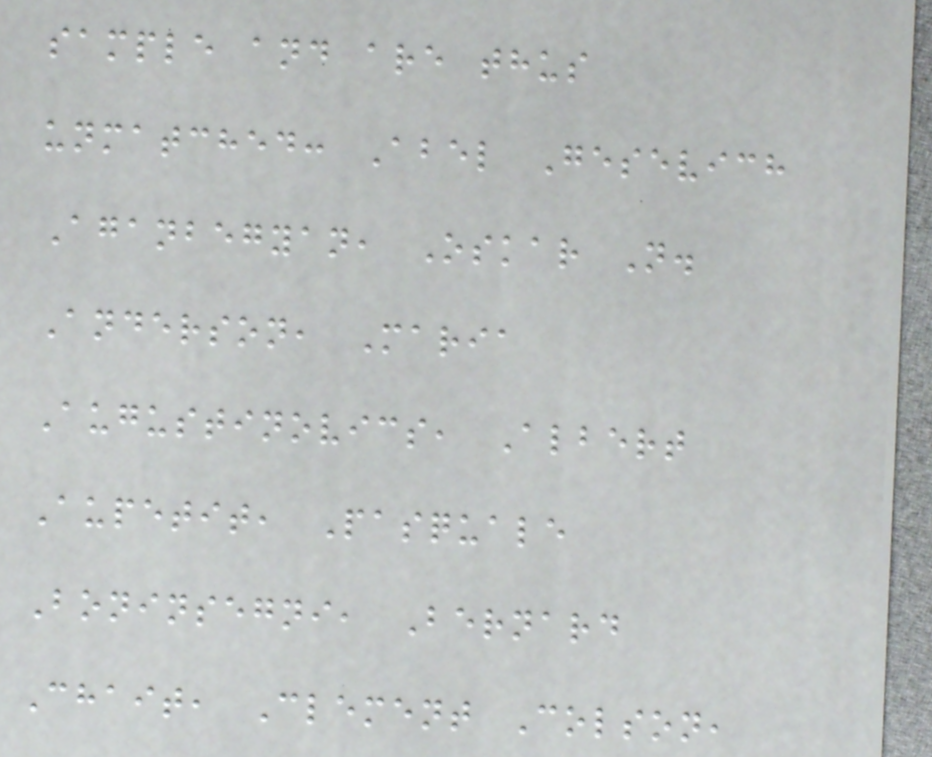sample and are thus
unmatched: Abel Gesevich
Aganbegyan, Oskar N.
Anderson, Maria
Augustinovics, Albert
Aupetit, Pasquale
Boninsegni, Bernard
Chait, Clement Colson,
